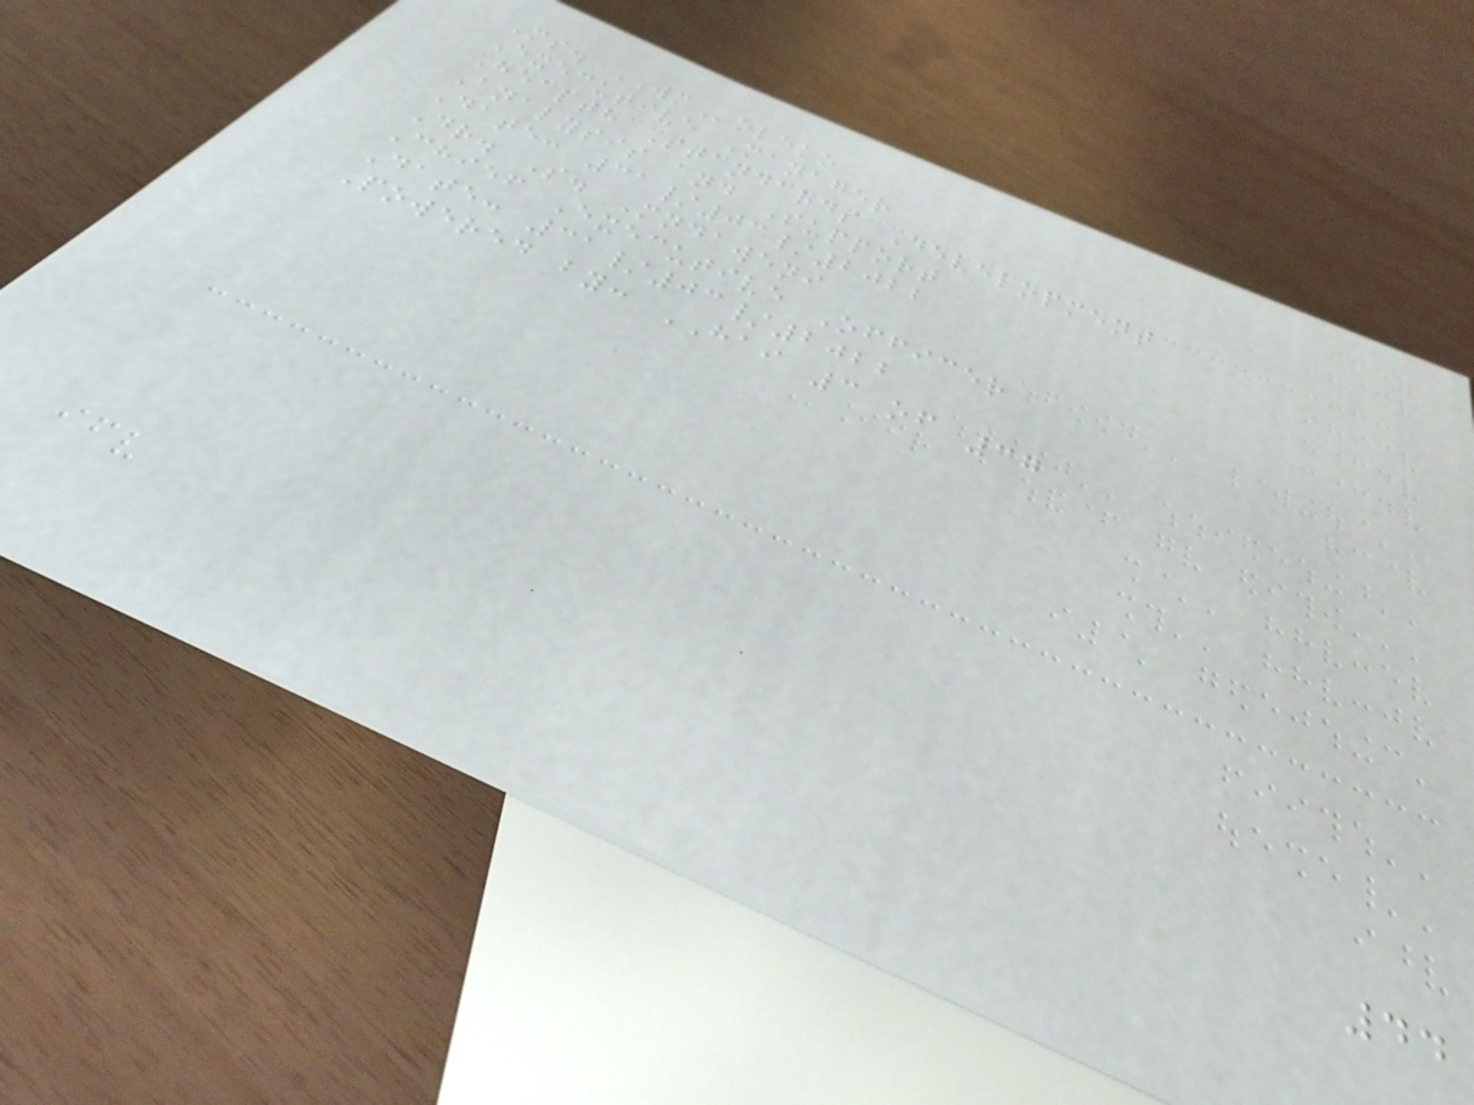Ms. WMoleko
Executive Manager
Health Standards Development
Analysis and Support
Date: 31/03/2022
Dr. S. Mndaweni
Chief Executive Officer
Date: 31/03/2022
Powered by: HAI 3 of 37
44
